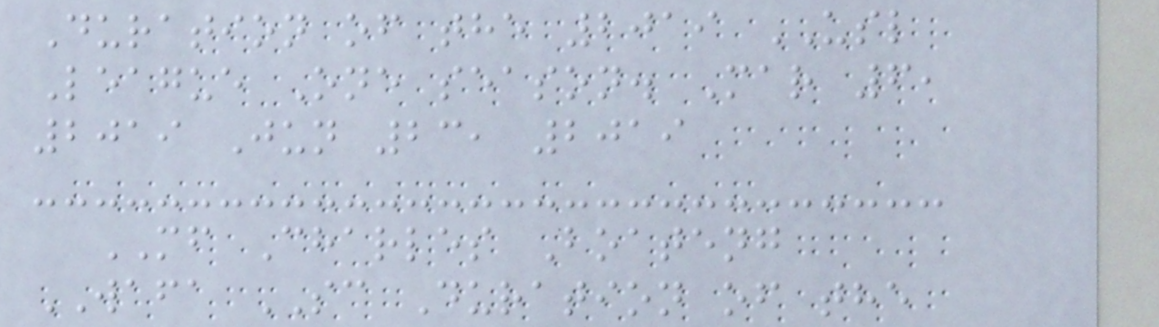Duration of the 2019 USL
League One season. Mar 6,
2019 Jun 23, 2019
MF Charles Boateng
WAFA SC Duration of the
